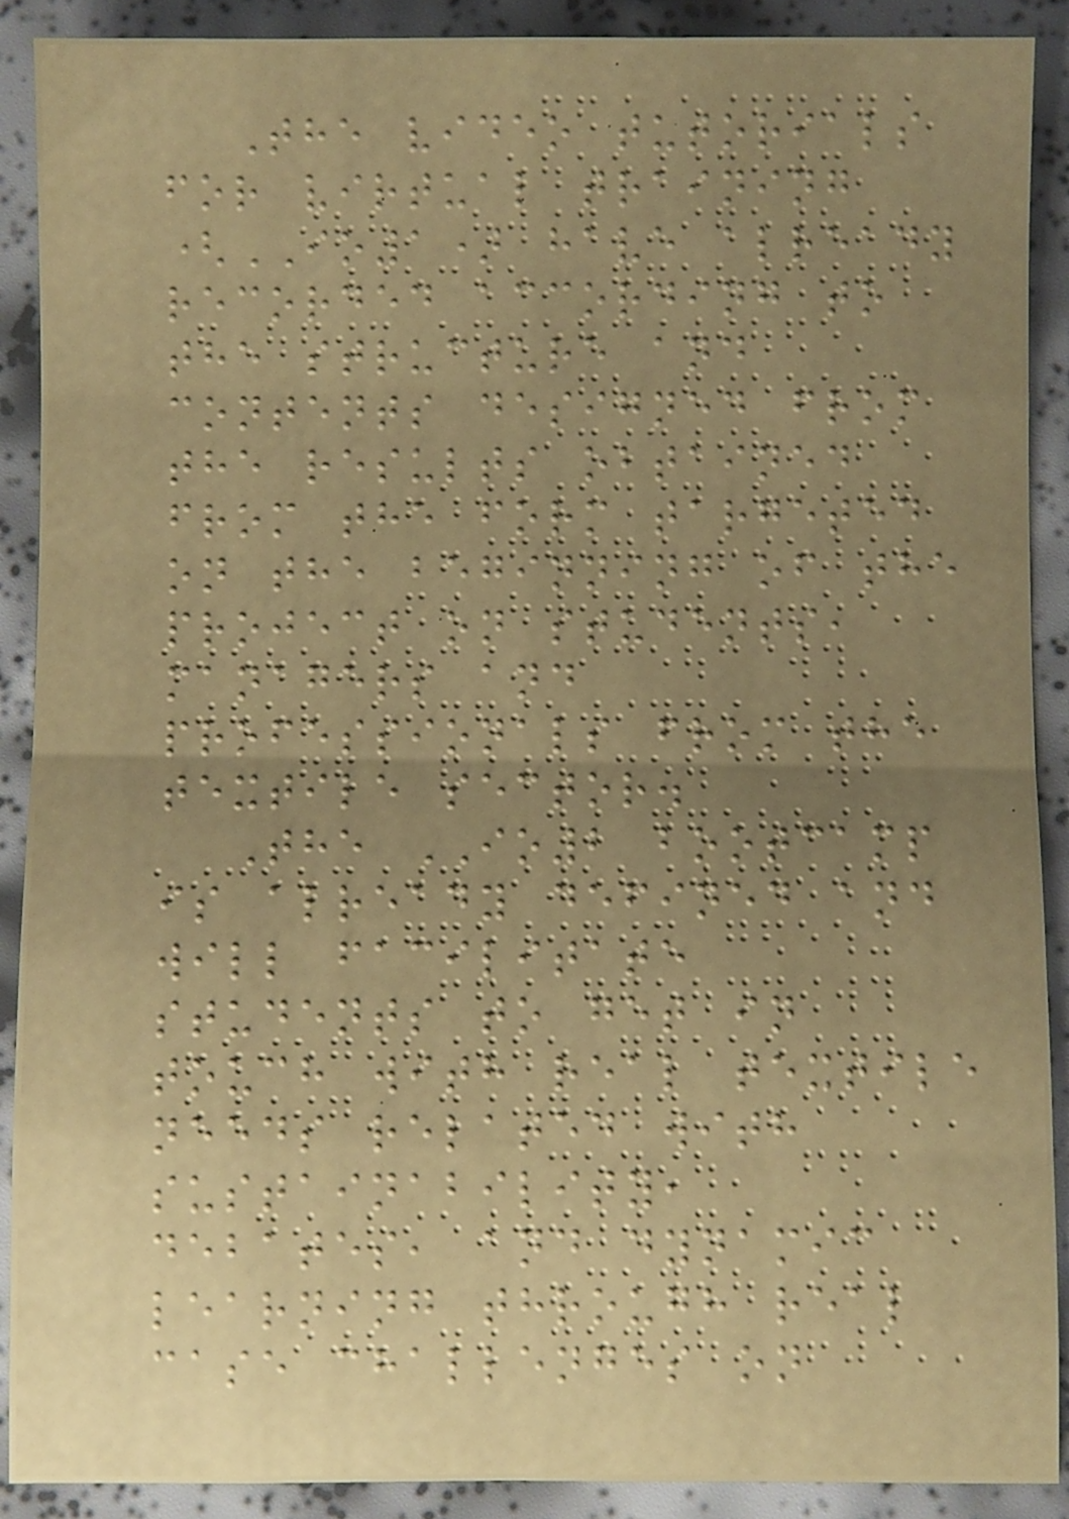The video tutorials
for virtual training
(IO1) have already
recorded according to
the structure and
contents designed from
the results obtained
from the form targeted
on the beginning of the
project on students,
managers and
professionals from the
textile sector.
The IO2 bootcamp
is already defined and
will facilitate
students to get in
touch with real textile
needs related with
sustainability,
debates, and dynamic
learning through real
case challenges on
